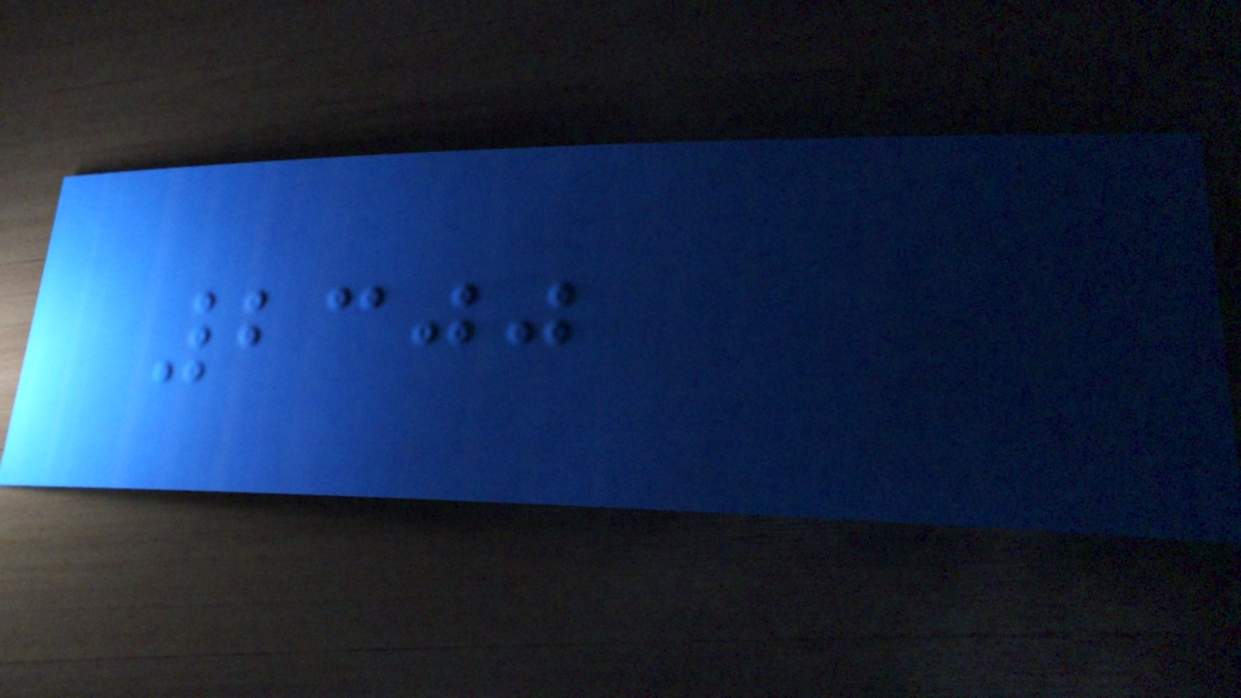2300
